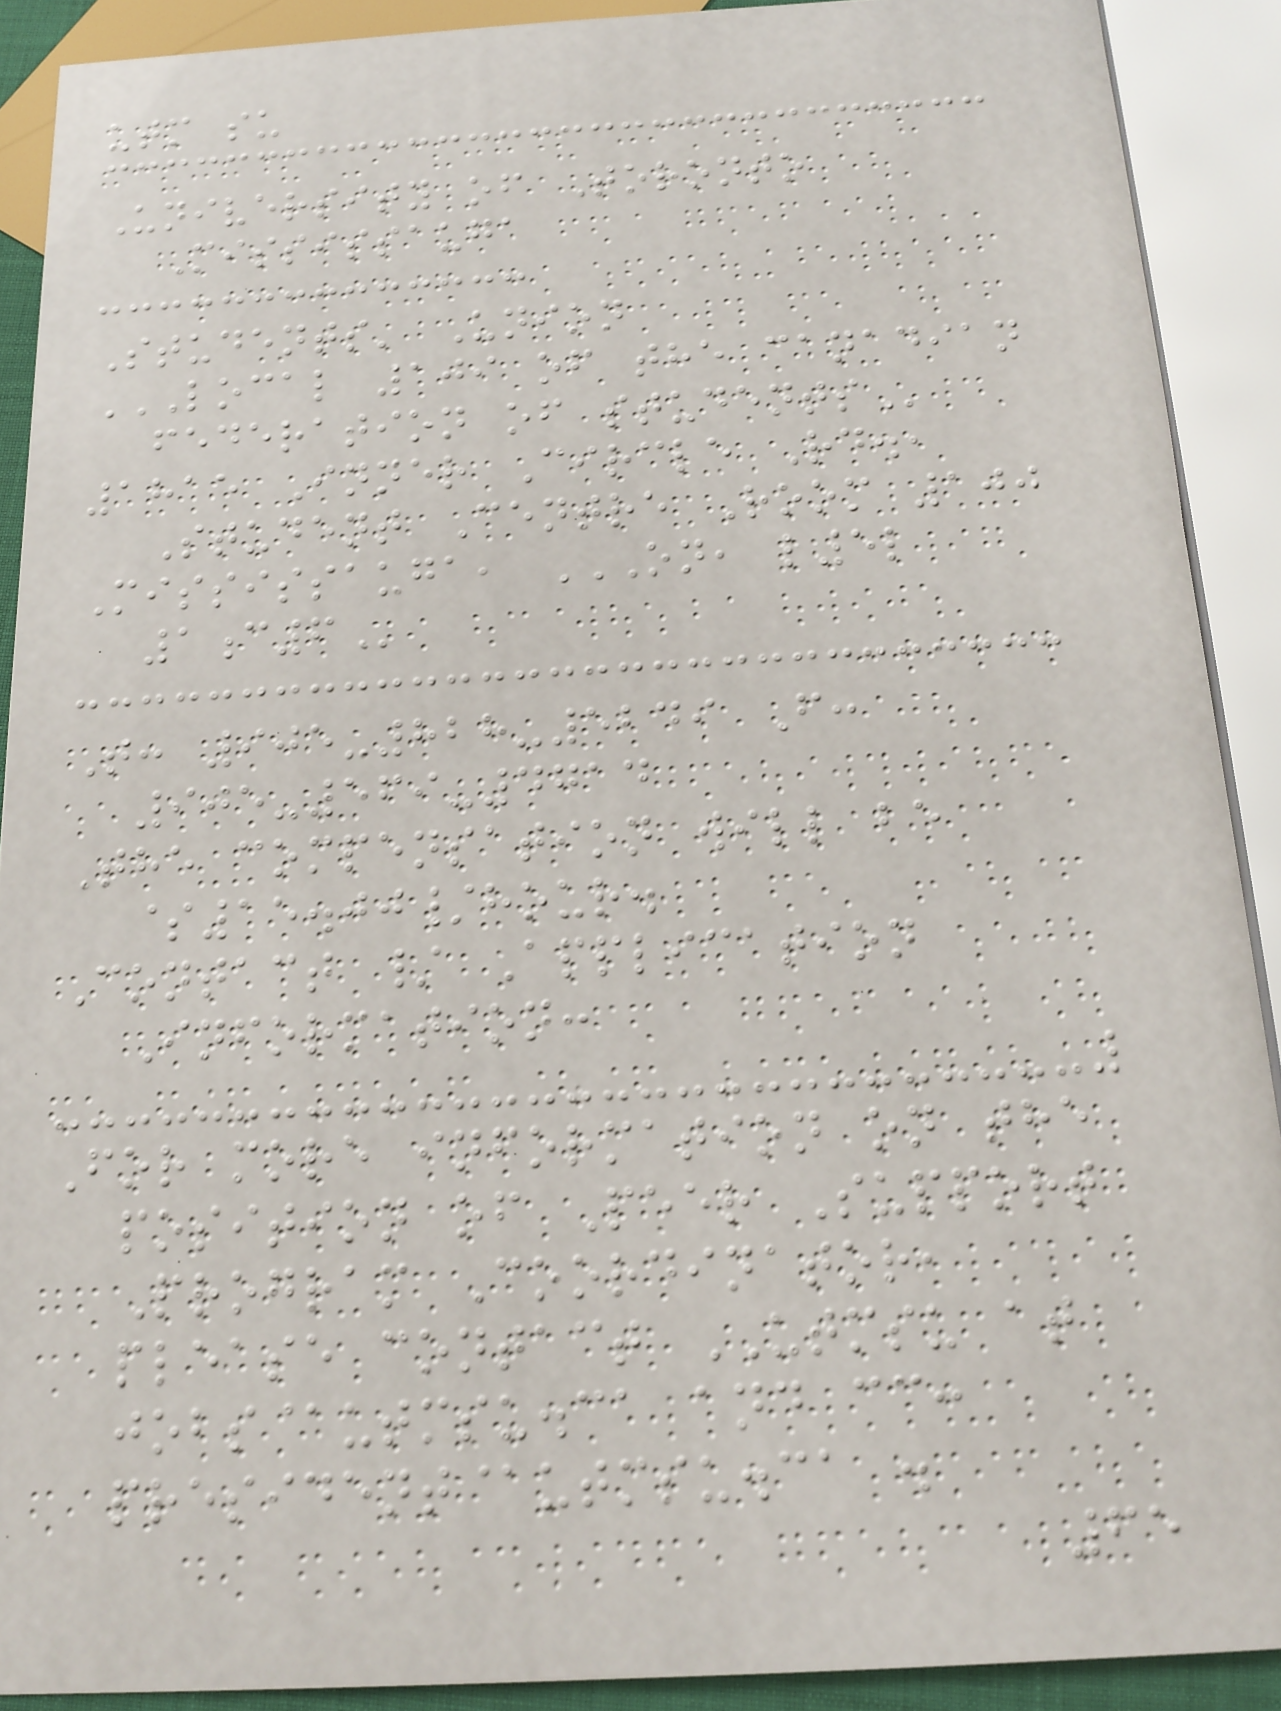utm su
University of Toronto
Mississauga
Students' Union
LOCAL 109 OF THE CANADIAN
FEDERATION OF STUDENTS
1815 Inner Circle Rd.,
Student Centre Room 100
Mississauga, ON, L5L
1C6
T: 905-828-5249 F:
905-569-4714
The compensation will be
$15.00/hour.
Contact / Application
Information:
For more information on the
position of Peer Support
Program Coordinator,
please contact UTMSU at
jobs@utmsu.ca and cc:
president@utmsu.ca .
65
